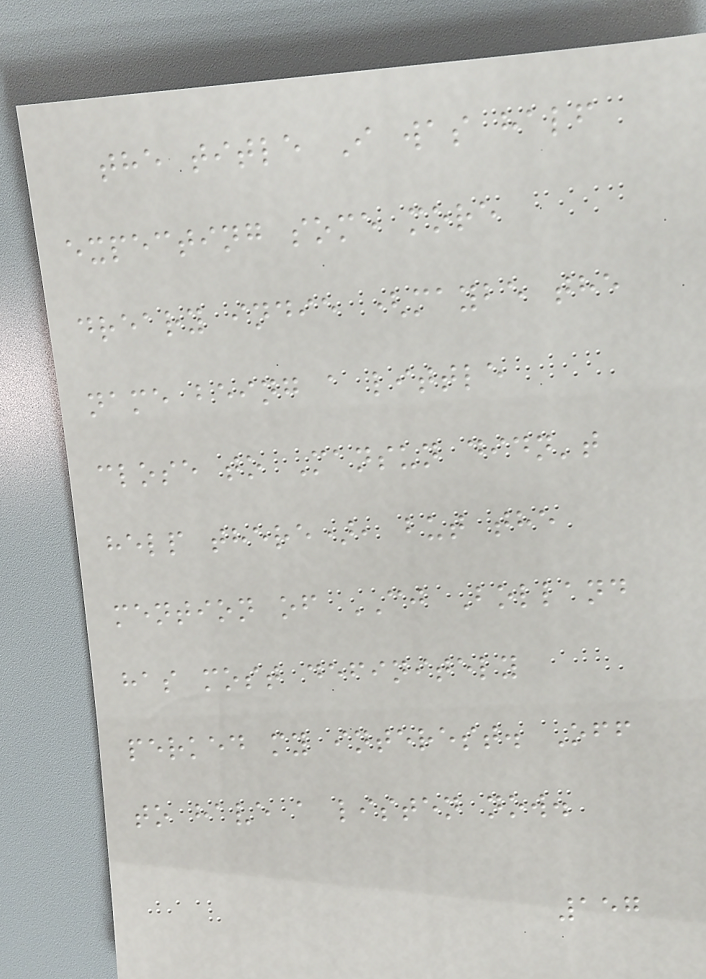the title I was half
expecting some more
dreary indie (maybe the
name being a little
close to Mansun didn't
help there), but the
mention of CJ Bolland
has most definitely
perked my interest. Off
to have a listen now.
157
